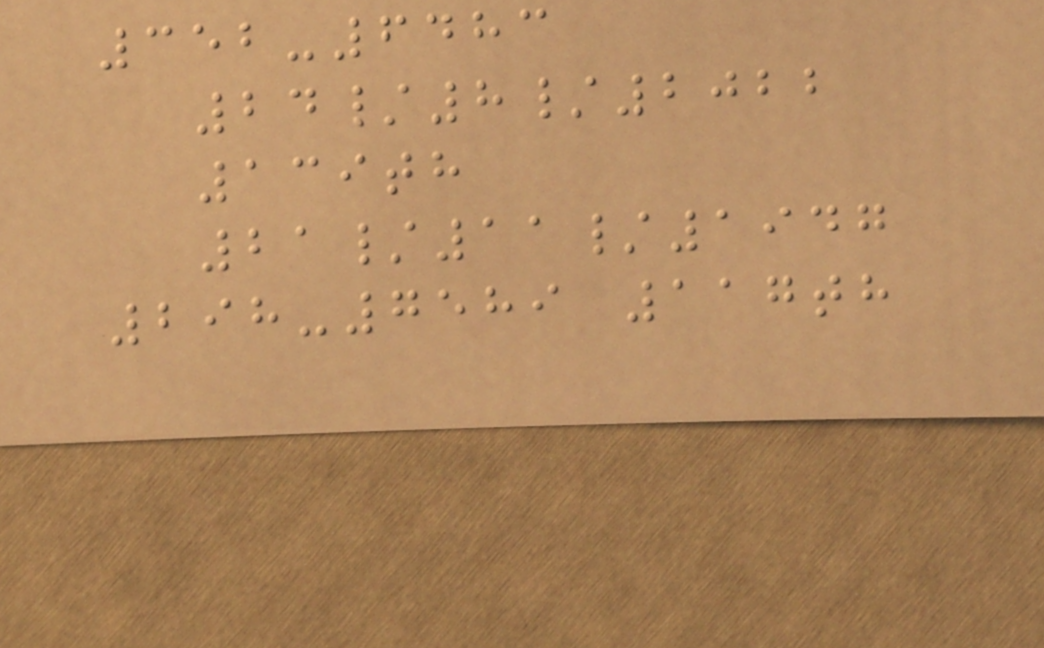352-6483
24/8/2022
139th
21/11/1947
298-7589 117th
